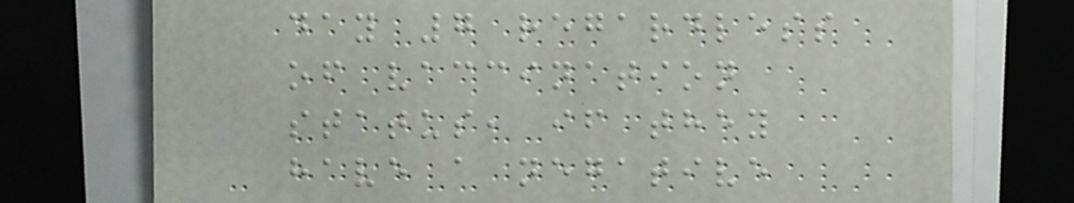day 7 regardless
of vaccination
status, if they
have a negative
